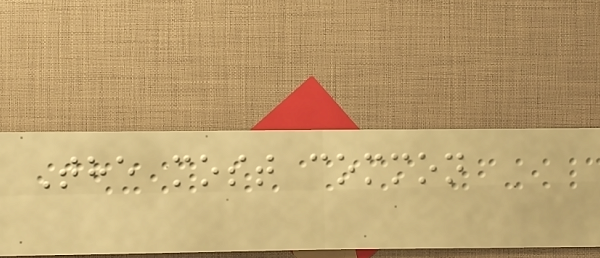The most common
